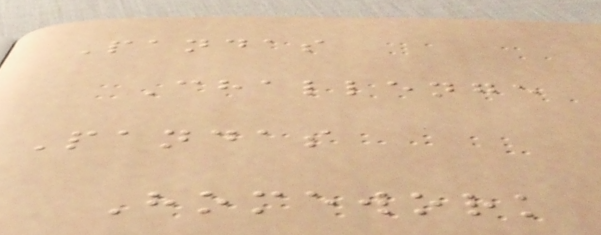Pandas
Challenge
Pandas
Homework
